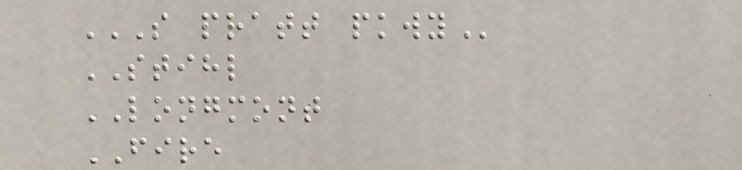S PRATT PKWY
STIHL
LONGMONT
FIRE
